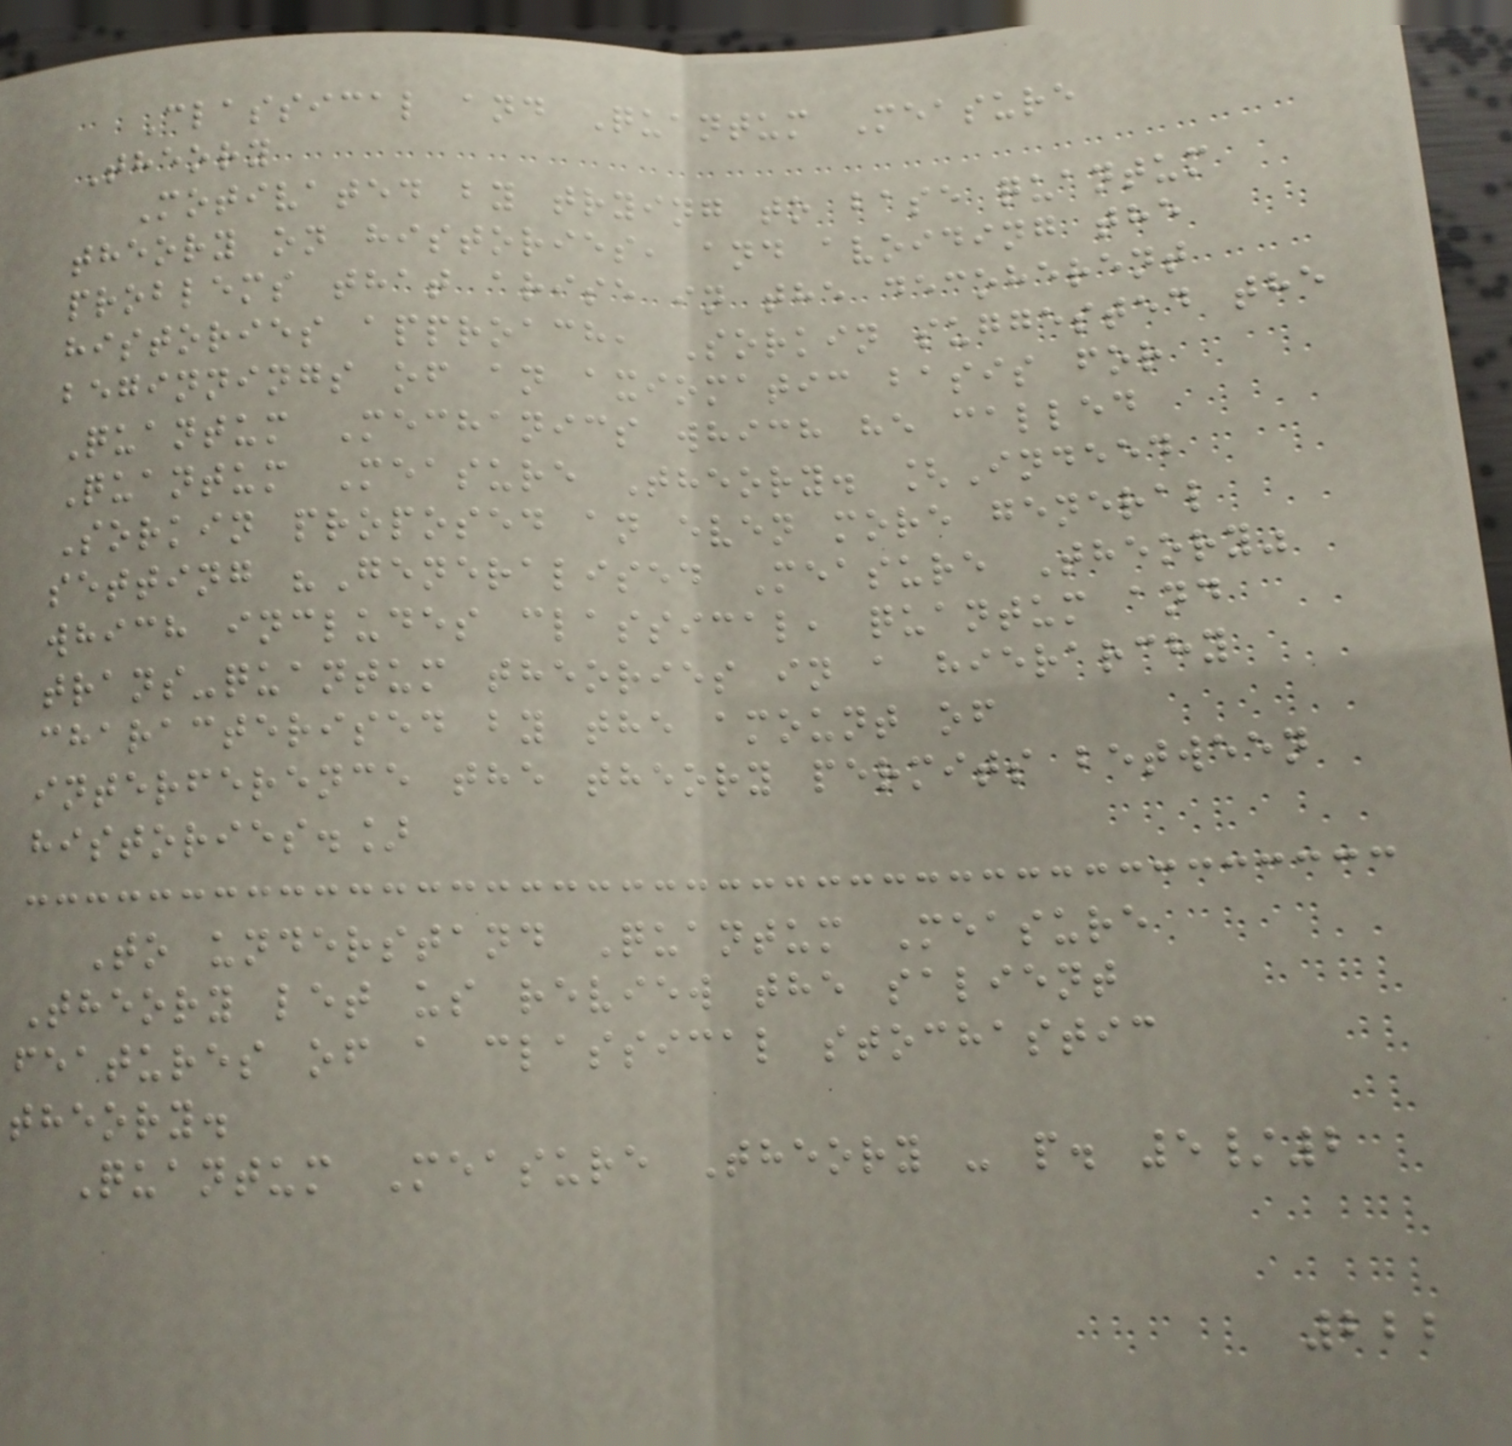Classical and Quantum Measure
Theory
Motivated by trying to base quantum
theory on histories, and avoiding the
problems that arise in the decoherent
histories approach, Sorkin suggested the
beginnings of an axiomatic basis for
Quantum Mechanics which he called
Quantum Measure Theory. [Indeed
Sorkin proposed an even more general
setting "Generalised Measure Theory"
which includes classical, quantum and
trans-quantum theories in a hierarchy
characterised by the amount of
interference the theory permits between
histories.]
To understand Quantum Measure
Theory let us review the salient
features of a classical stochastic
theory.
Quantum Measure Theory - p. 5/2
222
